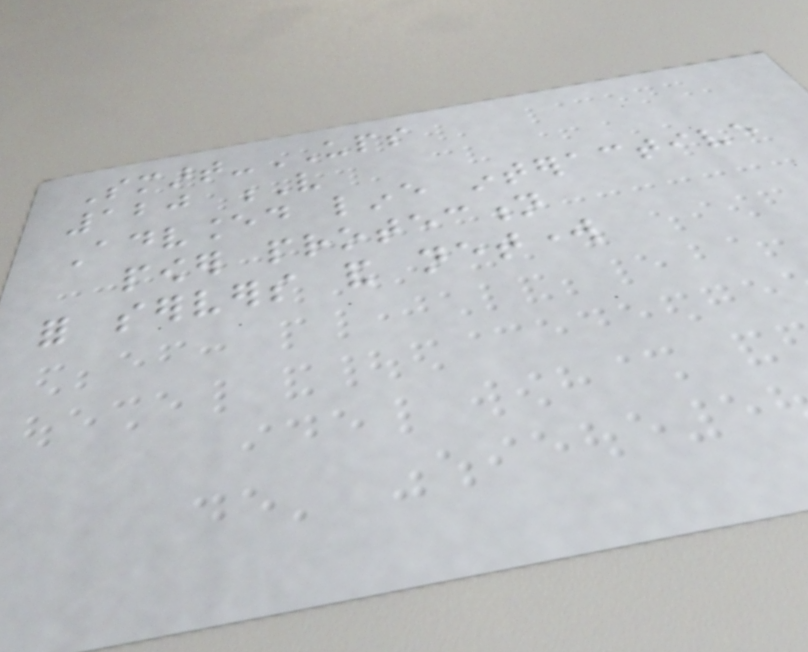Smart-UPS
120 V
Advanced line interactive
power protection
for servers and network
